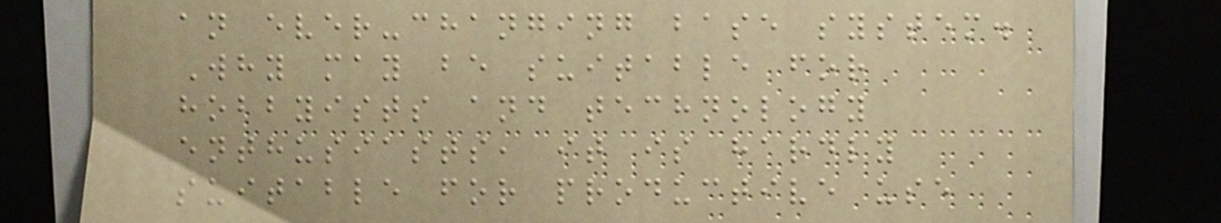an ever-changing base system.
Why may be suitable for
hobbyists and technology
enthusiasts, it is hardly
suitable for productive use
